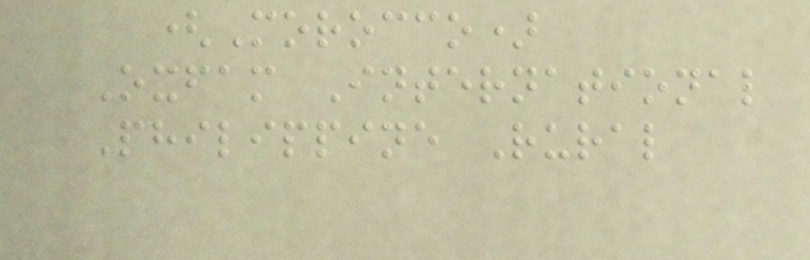(Morocco)
Oxfam International
Philippine Rural
